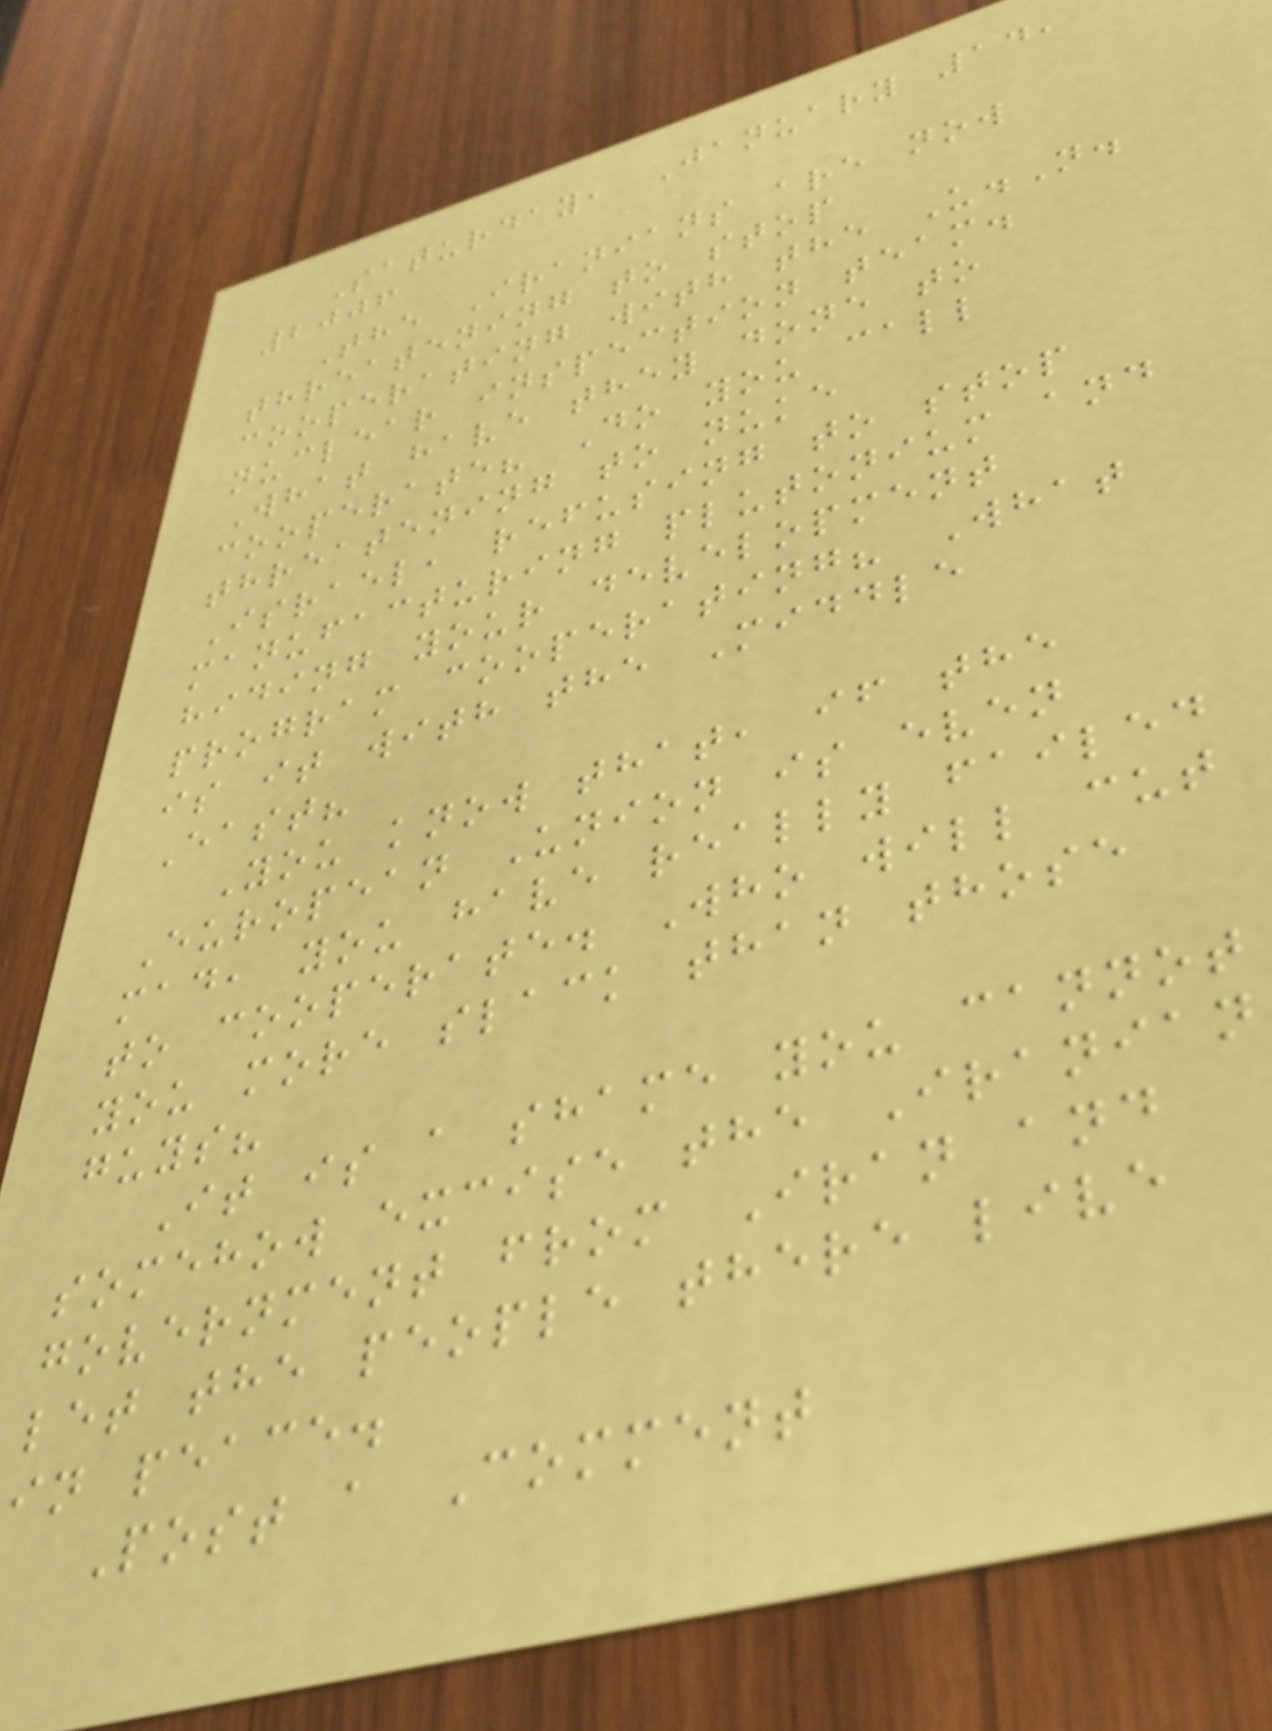Saturday, January 14,
2006
The Iranians are now
threatening to stop
cooperating with the U.N.
nuclear inspection team.
What have they done to
cooperate? Do you call
threatening to nuke
Israel, refusing to stop
manufacturing plutonium and
hiding your development
program cooperating? What
is it with the Middle
East?
You know that, if the
European Union is even
mad, you have really failed
to cooperate. Who will cut
you more slack than those
guys?
It is a shame you cannot
somehow excise the Iranian
government from Iran and
let the people there live
in peace.
Post a Comment
